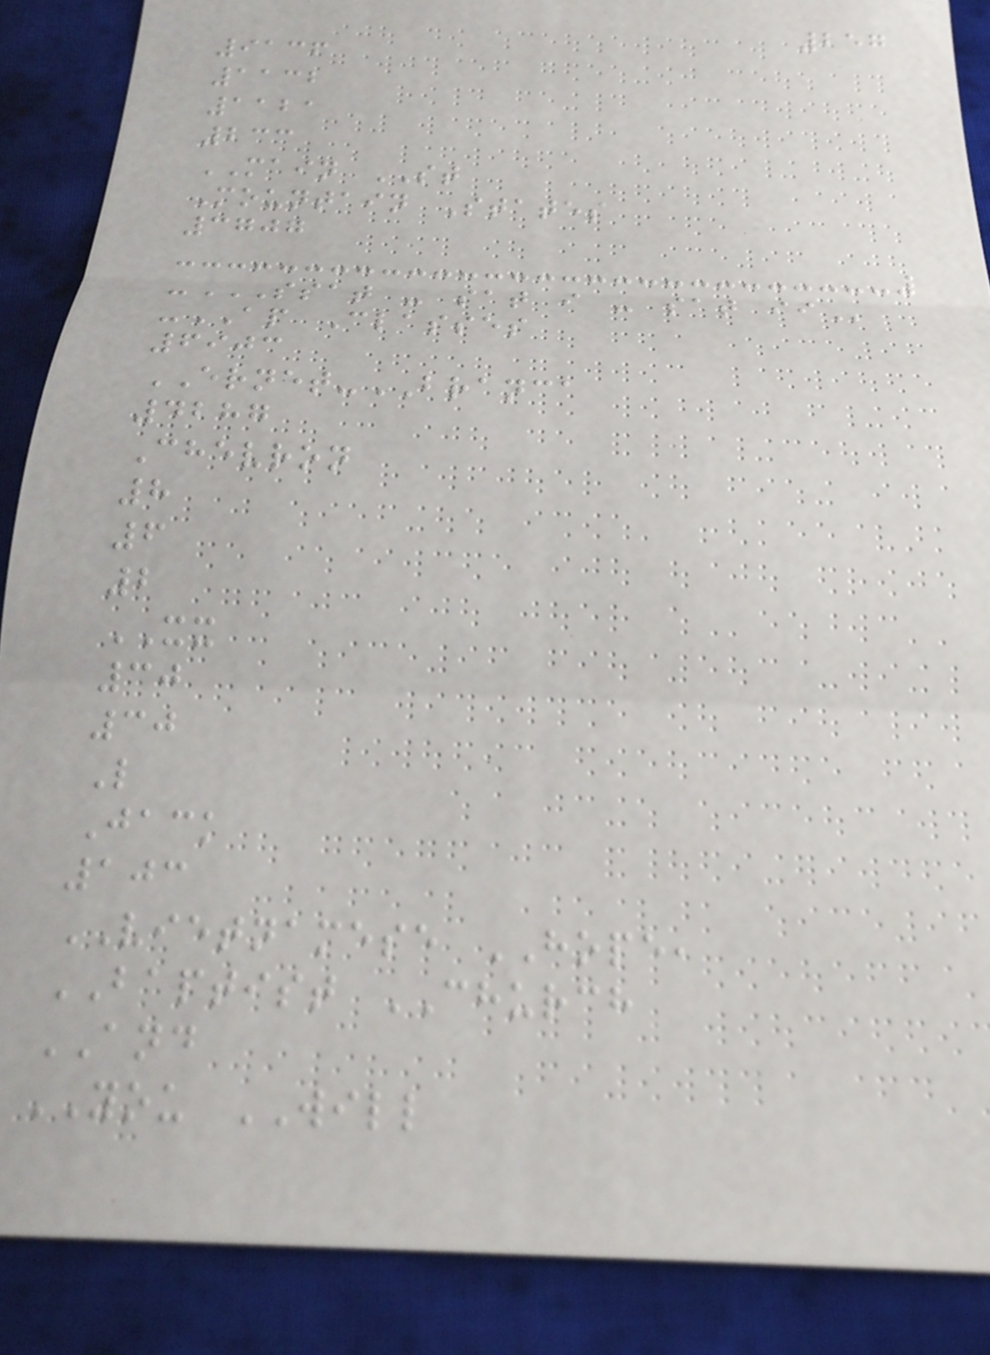257
9136
1132
1121
233
MAIN ST
Mountain States
3707
-SSAT - SAT I - SAT II
-AP Classes
6903
ERNET-BRANCA
4287
Chevron
8
6
2
XX
30
30
L
Jack
103
VIETNAMESE HOPE,
BAPTIST CHURCH
AND
YOU WILL
